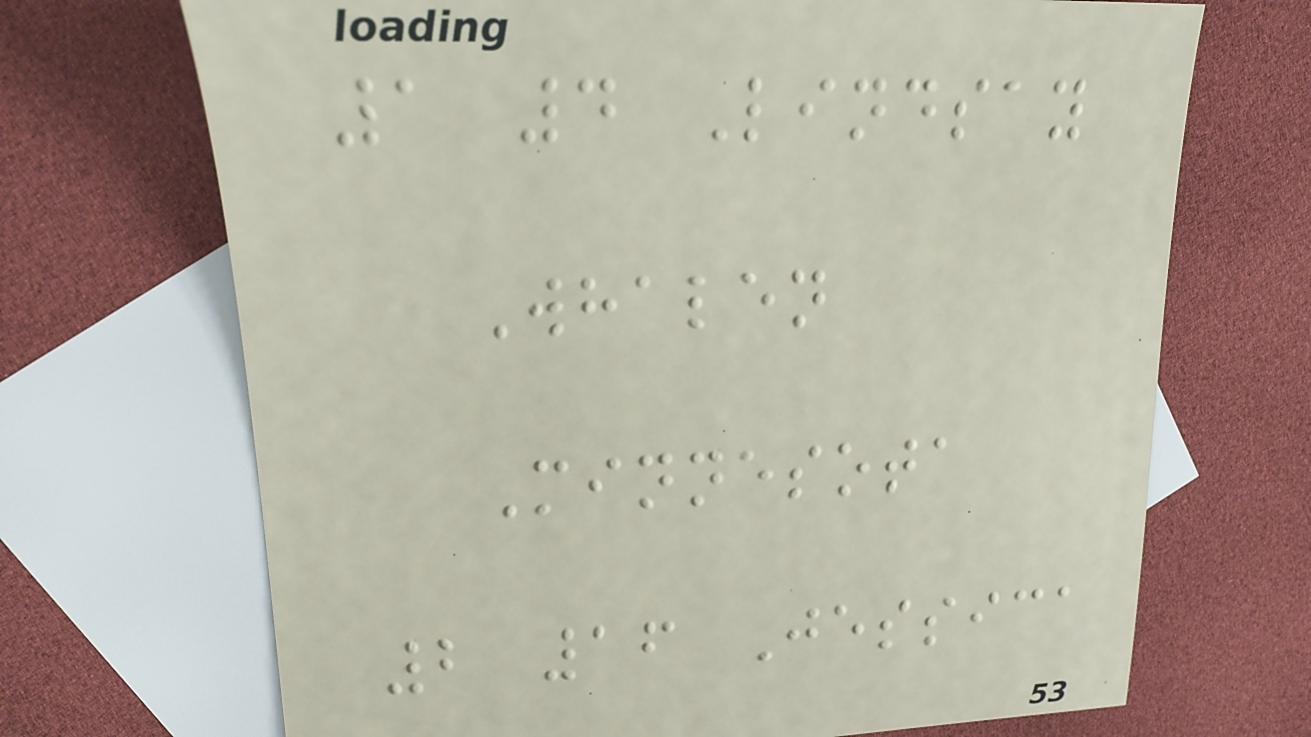1 4 Lindsay
Whalen
Minnesota
2 16 Jessica
